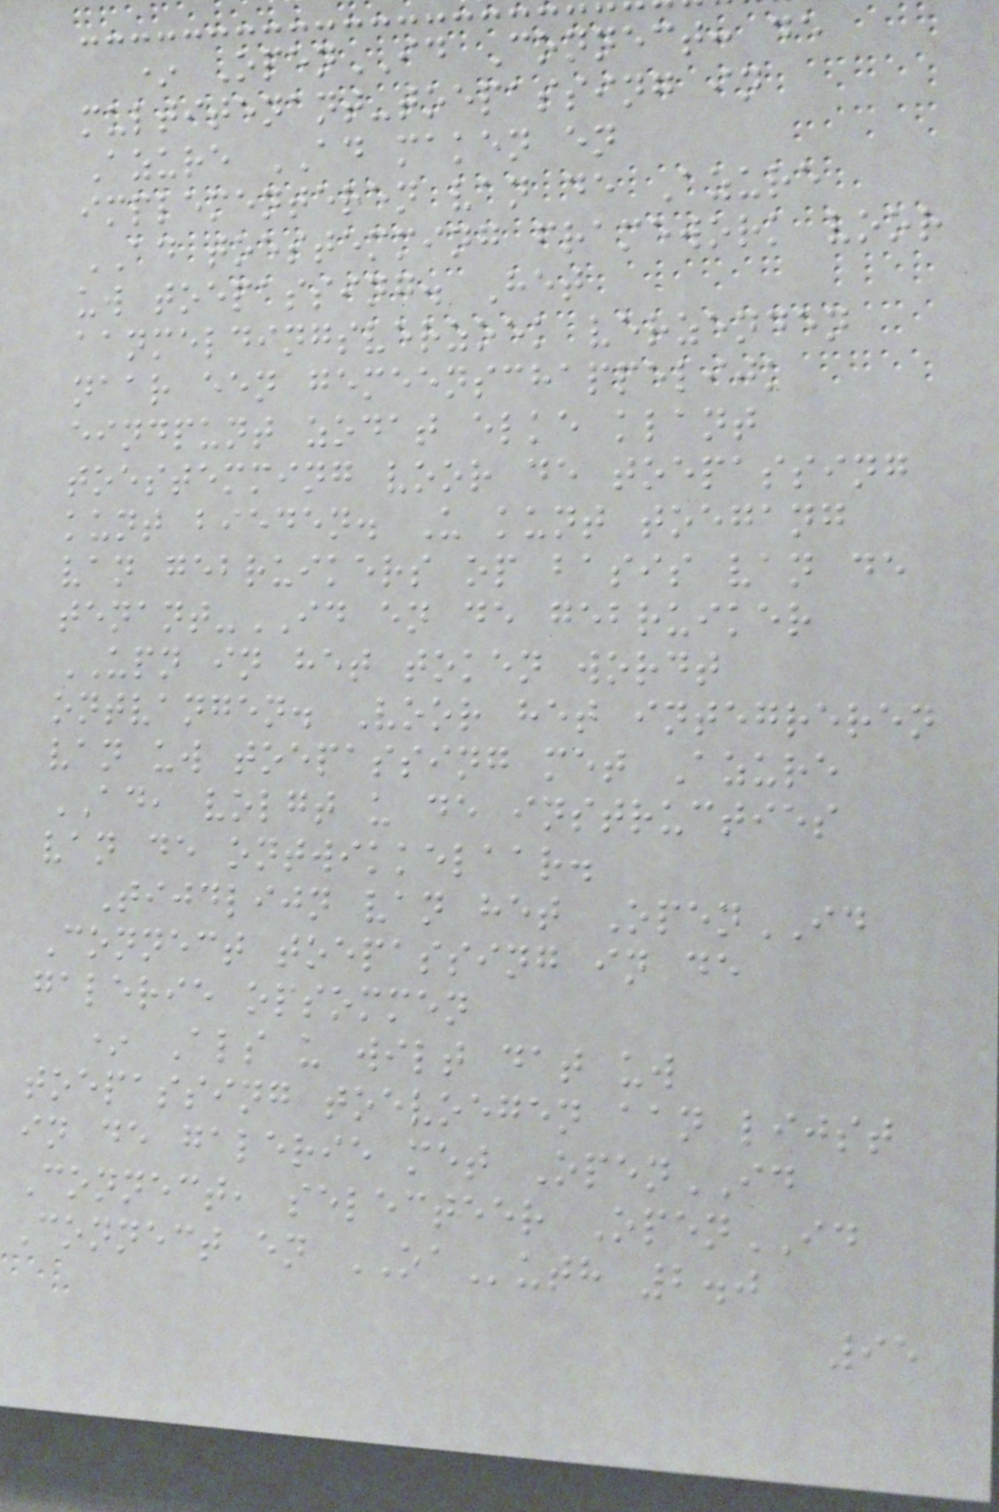* OpenID Connect: de
multitenant-toepassing in
Azure AD maken en
implementeren van de Azure
AD toestemming framework voor
uw toepassing. Het
aanmeldingsverzoek verzenden
naar een gemeenschappelijk
eindpunt zodat elke klant
toestemming voor de toepassing
kunt bieden. U kunt toegang
van gebruikers op basis van de
tenant-ID en de gebruiker
UPN in het token wordt
ontvangen. Voor het integreren
van uw toepassing met Azure
AD, volgt u de instructies
van de ontwikkelaar.
Tijdlijn van het OpenID
Connect toepassing in de
galerie opsommen
* Als u wilt dat uw
toepassing toevoegen aan lijst
in de galerie met OpenID
Connect, selecteer OpenID
Connect en OAuth 2.0
95
